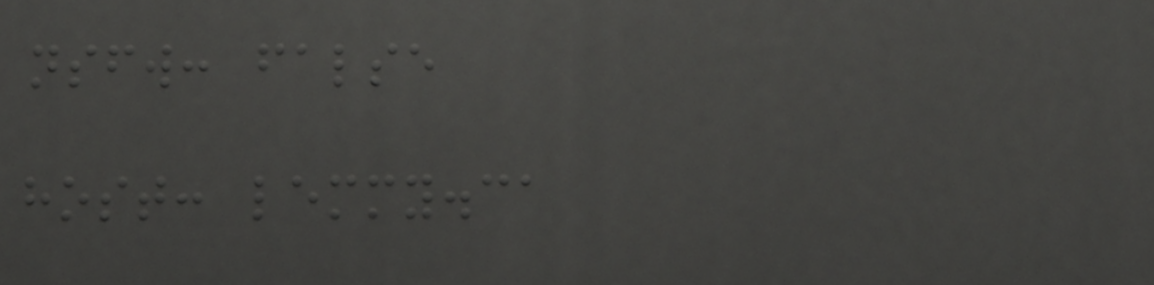nsfw: false
host: lemmy.ca
